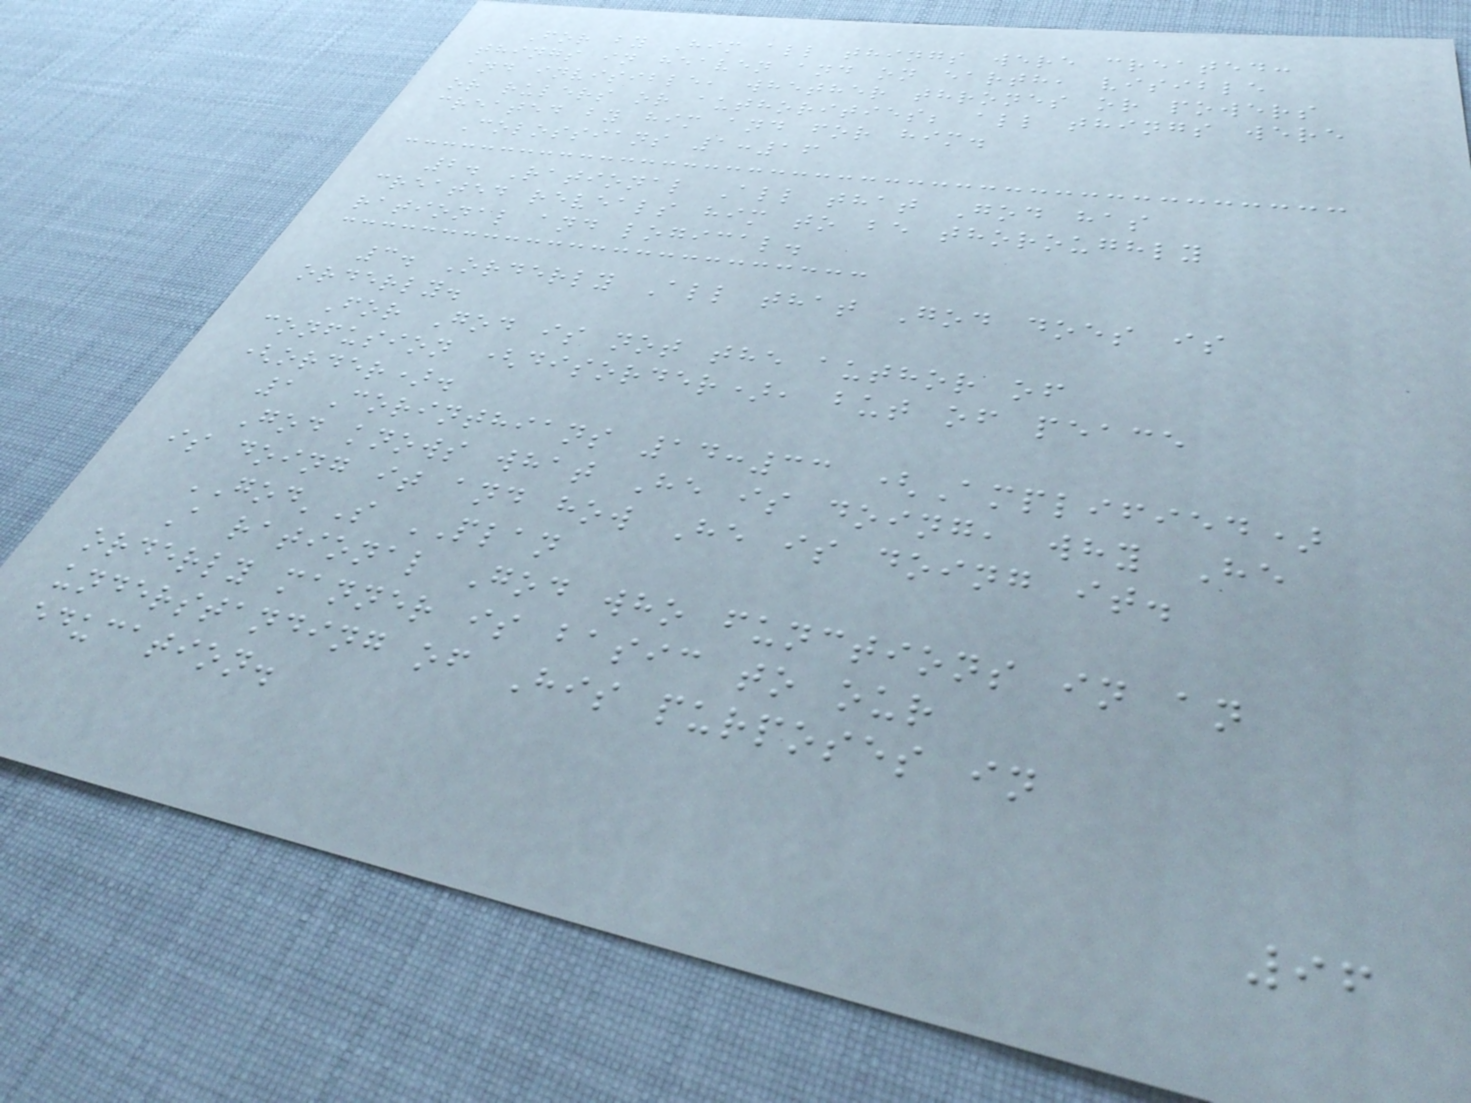For by Him all things were created:
things in heaven and on earth, visible
and invisible, whether thrones or powers
or rulers or authorities; all things were
created by him and for him.
Colossians 1:16
2. Rational All that God has
created reveals him to be thoroughly
rational and logical.
3. Orderly All that God does is
orderly.
For God is not the author of
confusion (disorder), but of peace
(order).
1 Corinthians 14:33 (Amplified)
God knows what He is doing, why He
is doing it and how He is doing it.
GOD'S PLAN
A rational God who functions in an
orderly manner is basic to our
understanding of His purposes in
education.
96
